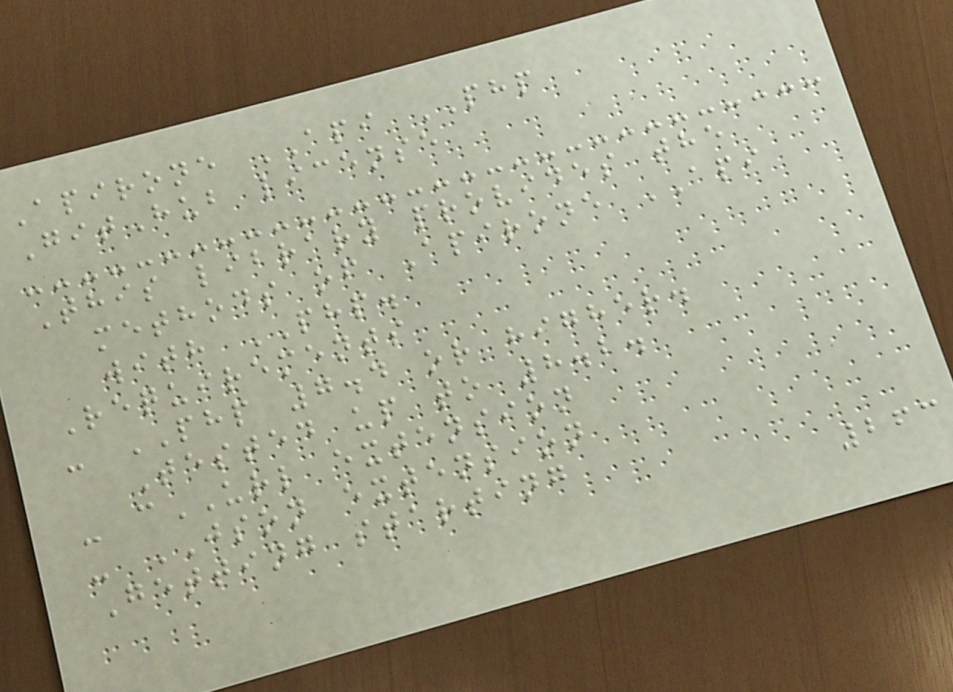Apirone API PHP
GitHub license
This library provides the
methods of Apirone API
with PHP.
Requirements
- PHP 7.4 or higher.
Tested up to 8.2.
- cURL extension
- JSON extension
Getting starting
263
